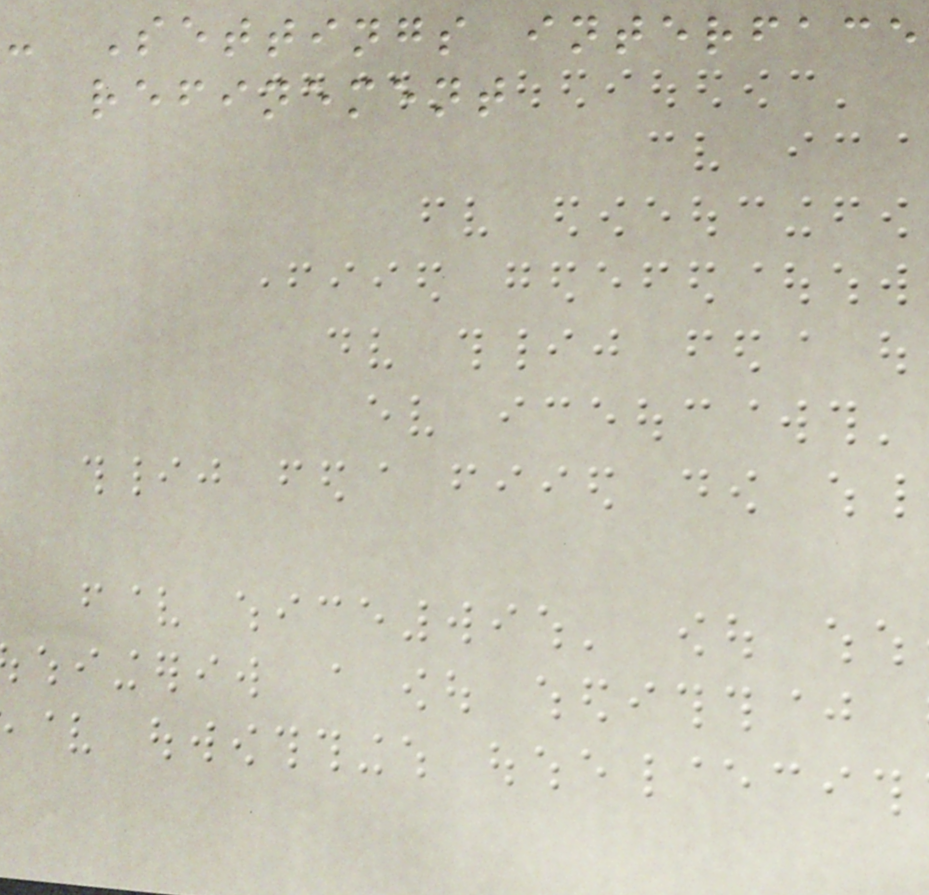- Settings interface
refinement
